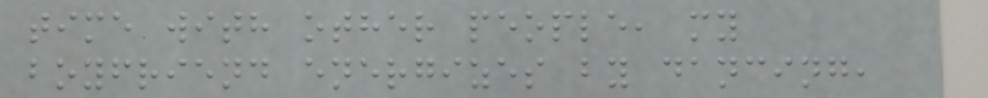time with other people, my
boyfriend energizes by dancing,
